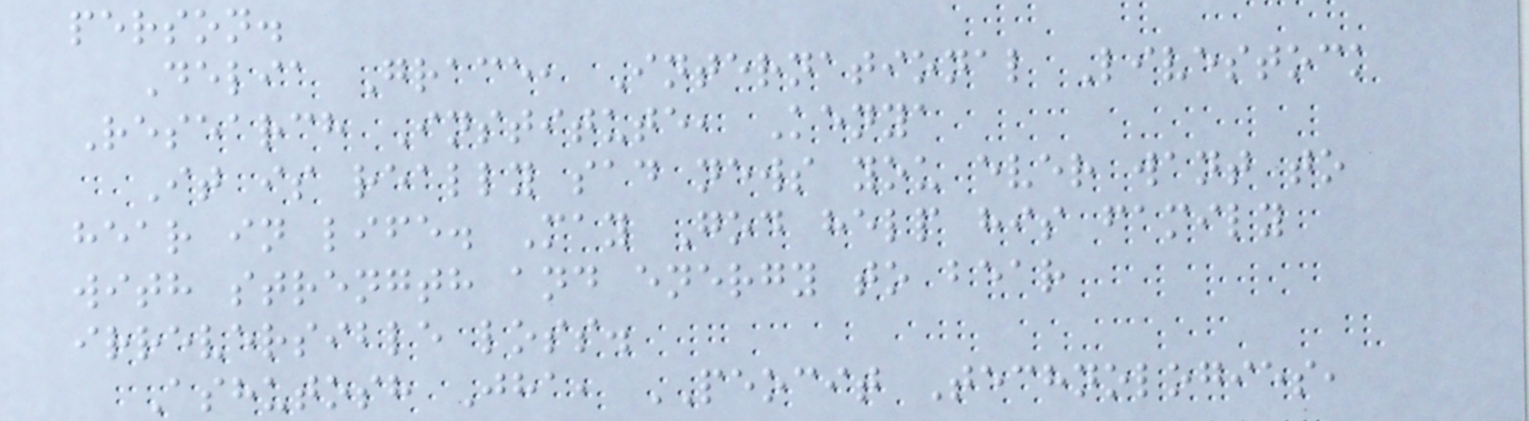person.
Delia Grace, International Livestock
Research Institute, Kenya
It is really sad news you ever want to
hear in life. May God help his family
with strength and energy to bear
irreversible loss.
Ashutosh Jha, PEOCIT Technologies,
